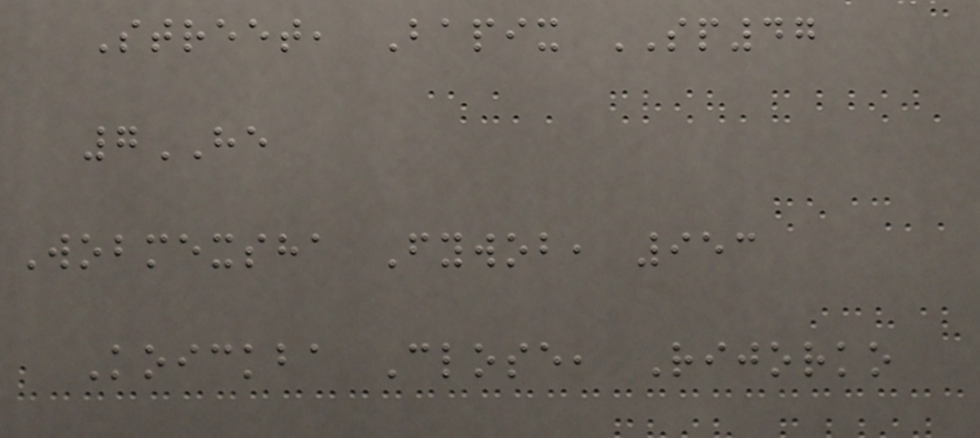Street, Bapix SP47
7HE
Wobmexsha Fywob, 953
Koickba Close, Rijorko
